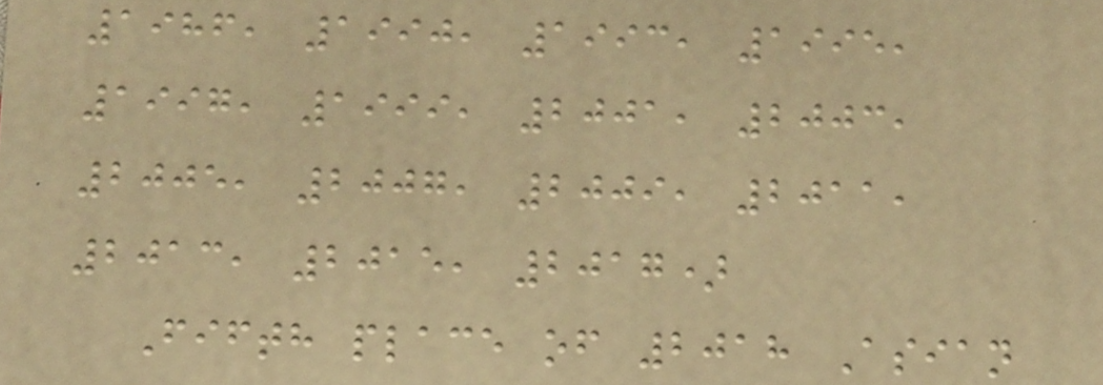1986, 1990, 1993, 1995,
1997, 1999, 2001, 2003,
2005, 2007, 2009, 2011,
2013, 2015, 2017)
Fifth place of 2018 Asian
